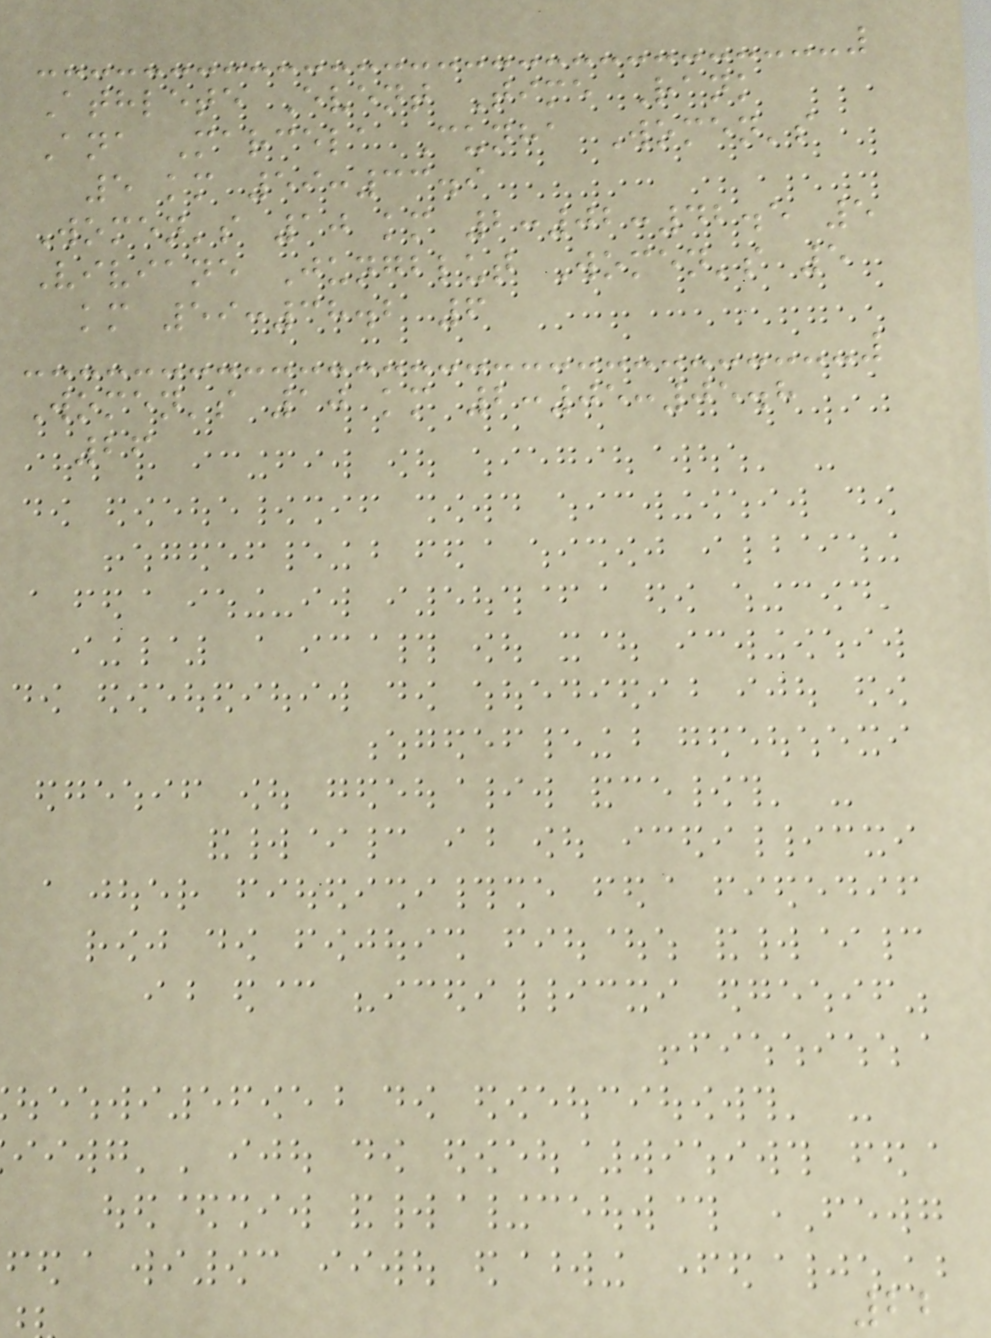Athlete Event Time Rank
Ana Marcela Cunha Women's
5 km 59:33.9
Women's 10 km 2:02:42.5 5
Viviane Jungblut Women's 5
km 59:38.2 6
Women's 10 km 2:05:05.8
26
22
